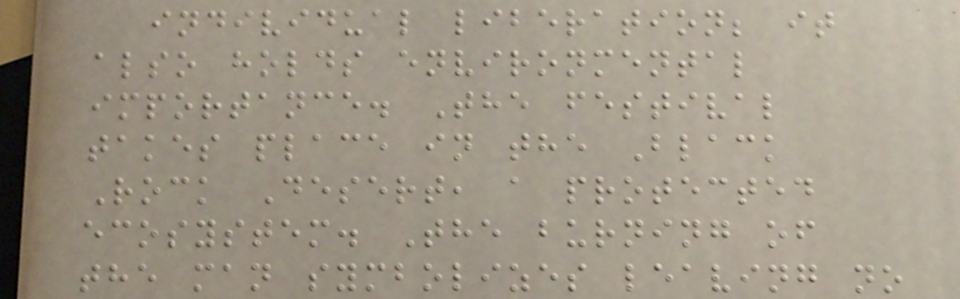individual liberation; it
also holds environmental
importance. The festival
takes place in the Black
Rock Desert, a protected
ecosystem. The burning of
the man symbolizes leaving no
